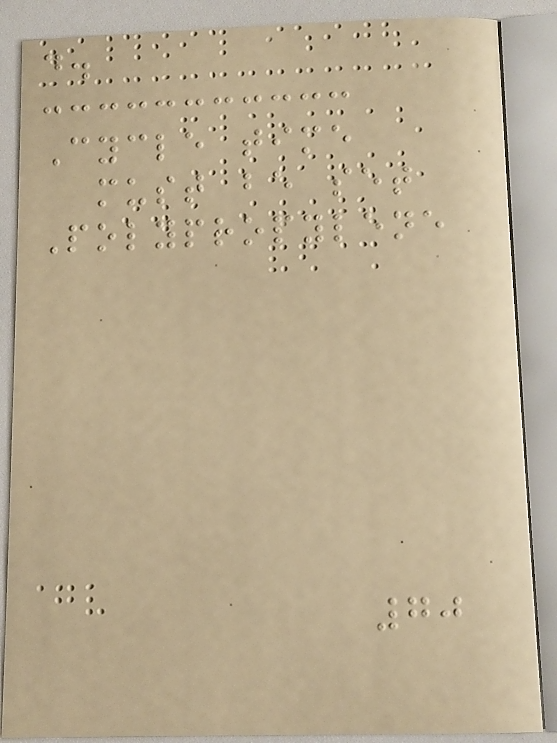d.
Cycle time
must be set
Polypropylene
70
